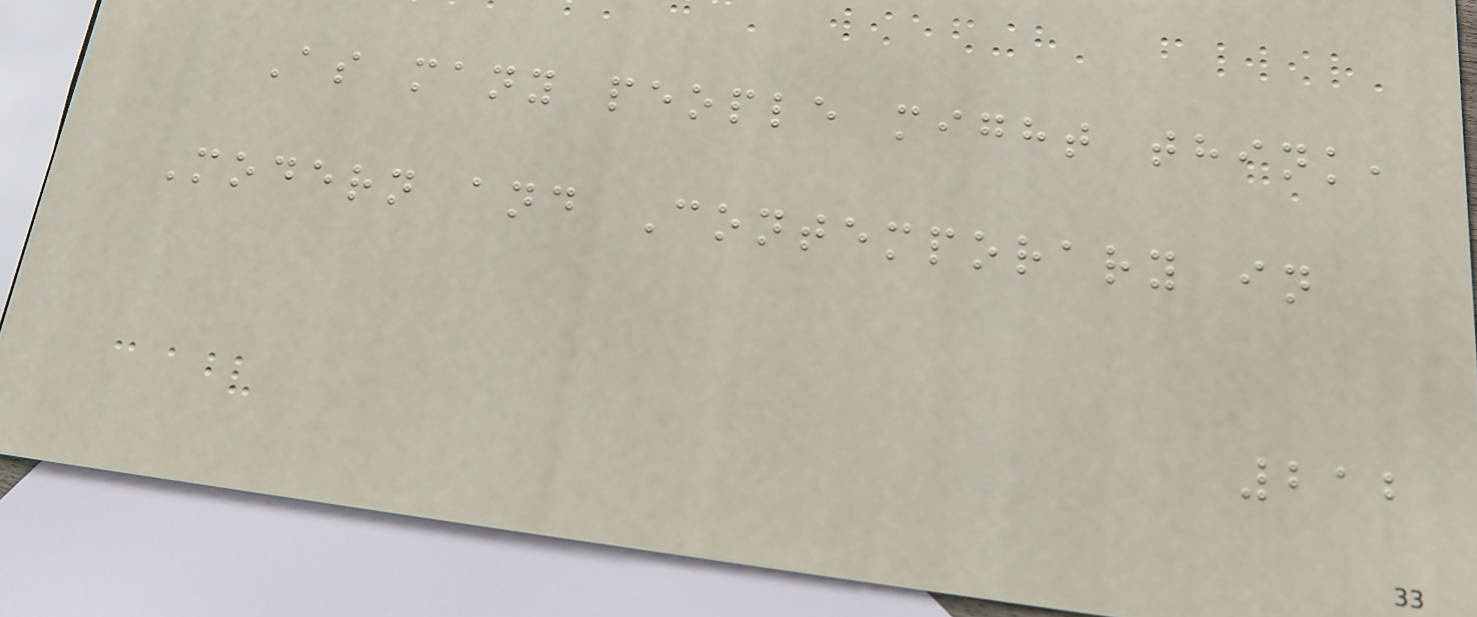As many people might think,
Modern and Contemporary in
212
